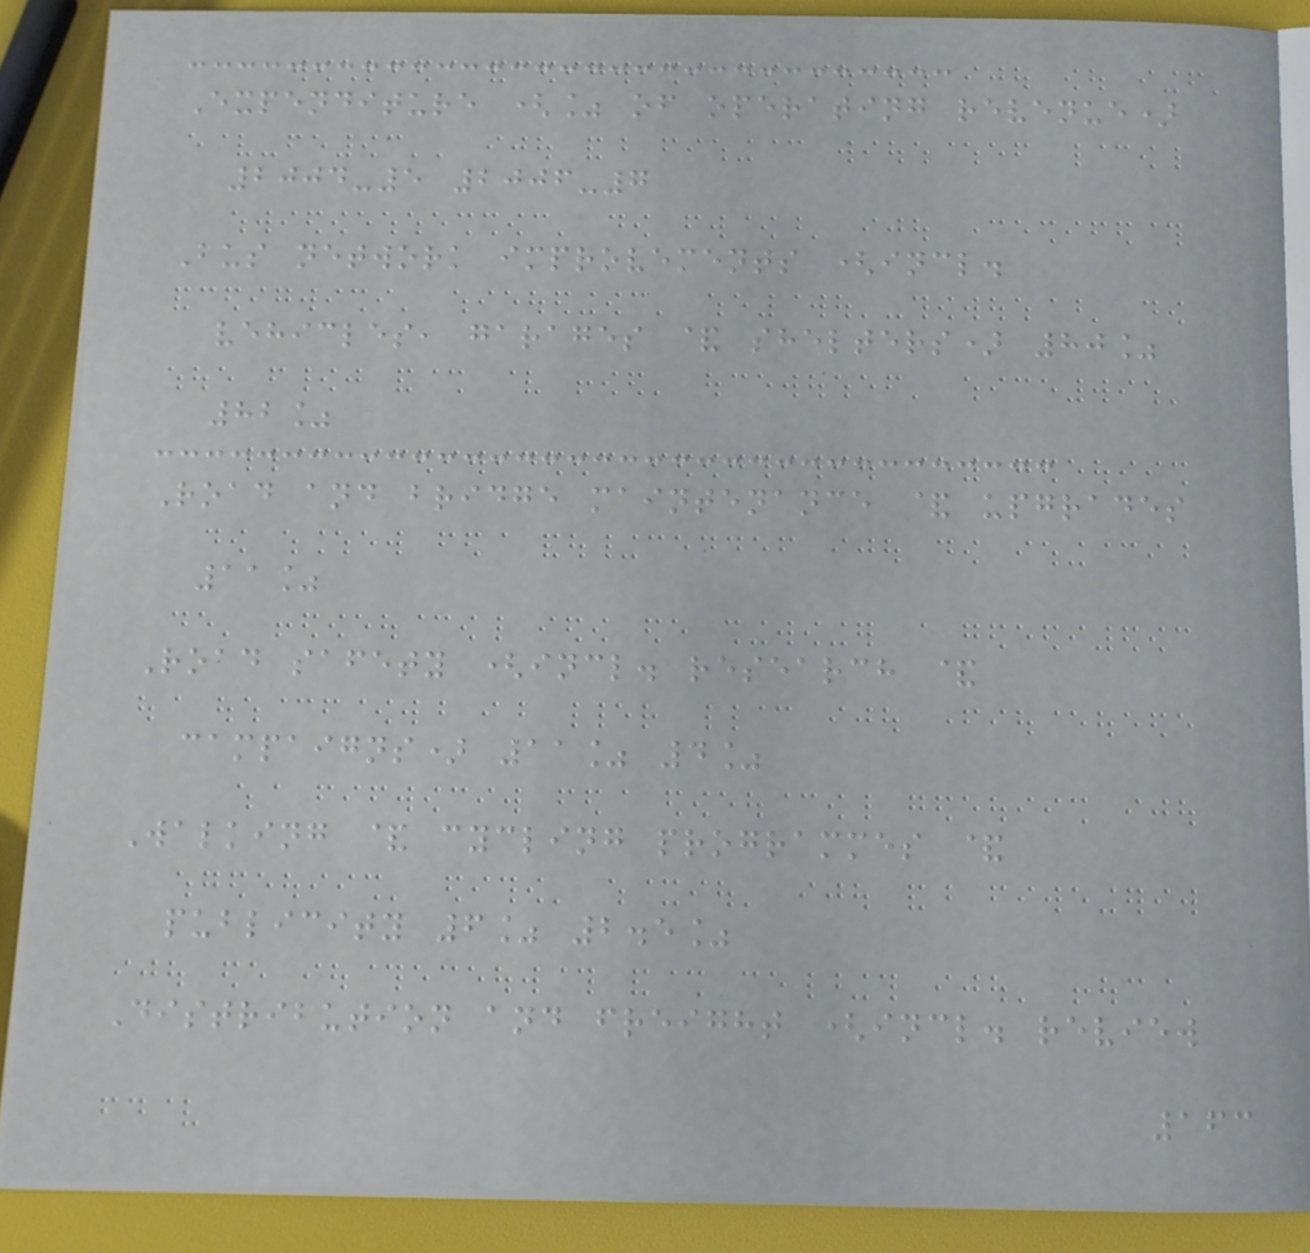Expenditure (% of operating revenue)
2004-5 2006-7
Bus network improvements (incl.
vehicles, garages & shelters) 80%
82%
Road and bridge maintenance & upgrades
11%
Road safety (incl. research &
campaigns) 11% 4%
Walking & cycling programmes &
publicity 6% 2.5%
Distribution and freight (incl. review
163
